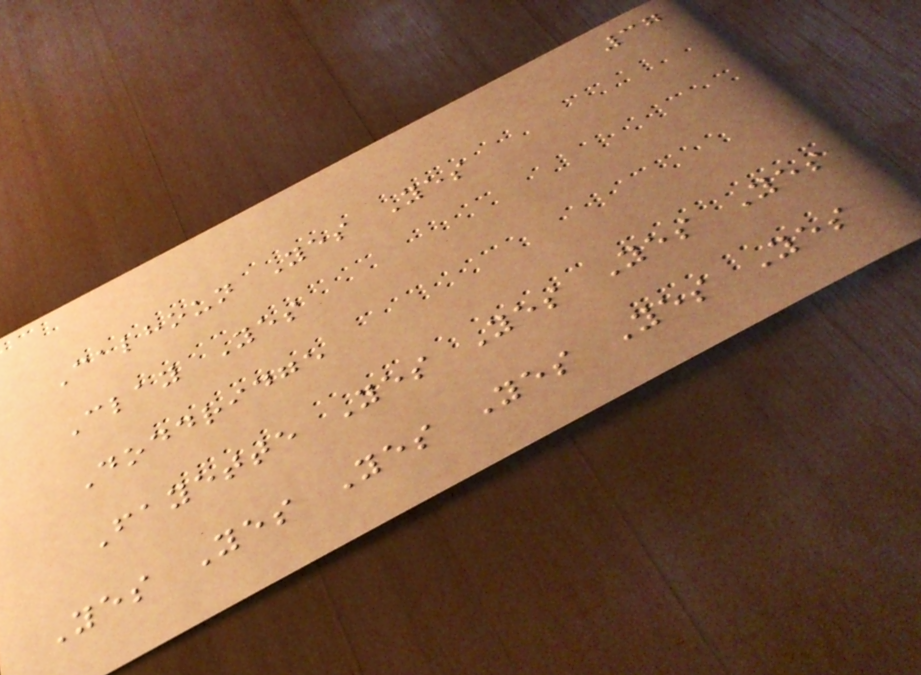37
Calhoun Yes Yes
Clay Yes
Doddridge
Fayette Yes Yes Yes Yes
Yes Yes Yes Yes Yes Yes
